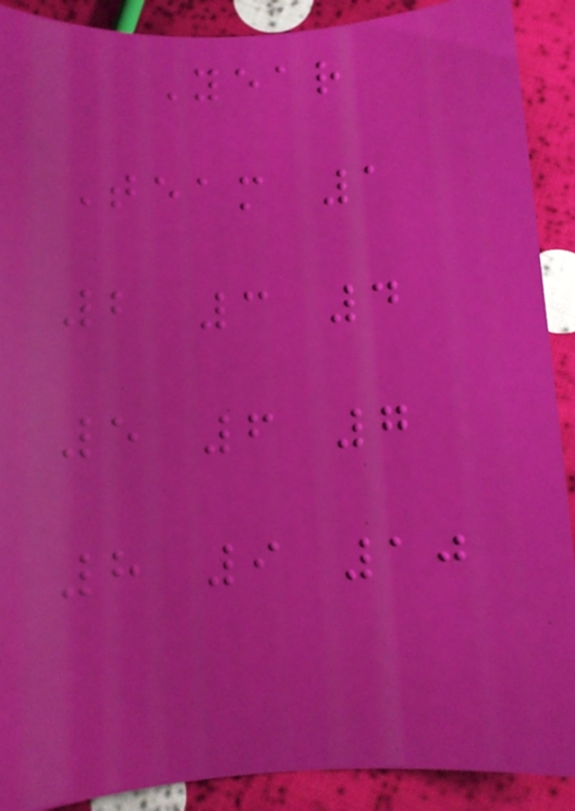Year
Team 1
2 3 4
5 6 7
8 9 10
